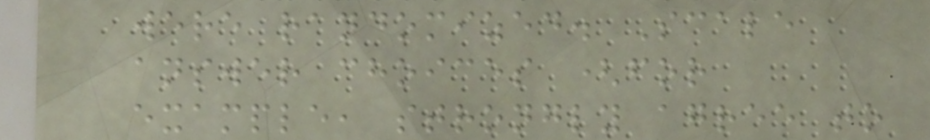were randomized. Scale
answer choices (for
example, strongly agree to
